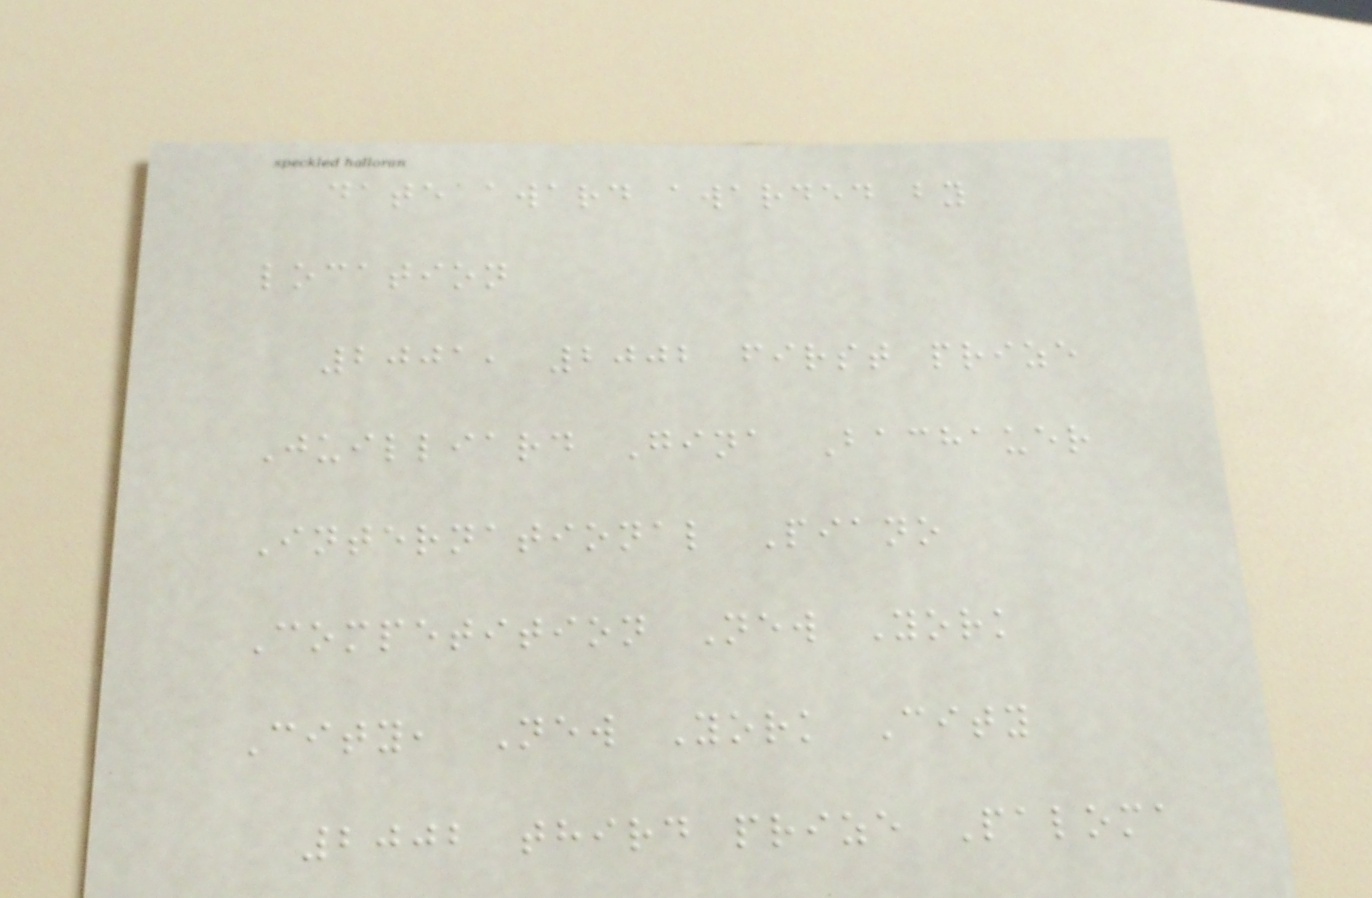date award awarded by
location
2001, 2002 first prize
Juilliard Gina Bachauer
International Piano
Competition New York
City, New York City
2002 third prize Paloma
